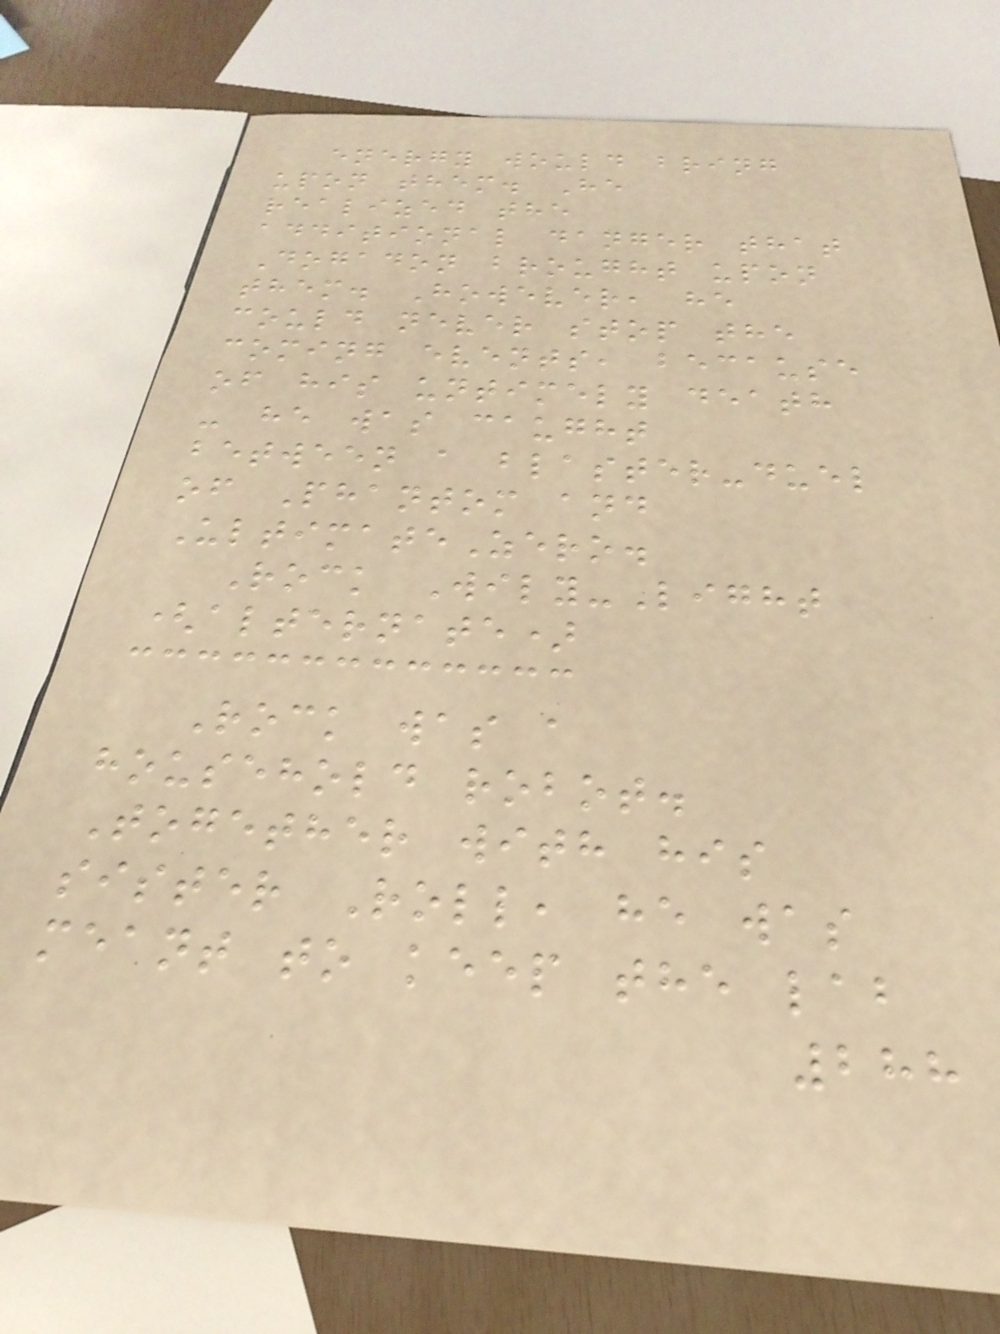energy would bring
upon them. He
realized the
additional danger that
Dogadon brought upon
them. However, he
could never stop the
coming events, because
of his untimely death
- he was caught
between a blaster-duel
of Phantom and
UltimateZero.
Rock Wily-Light
(alternate)
Rock was a
household robot.
Together with his
sister Roll, he was
meant to keep the lab
288
